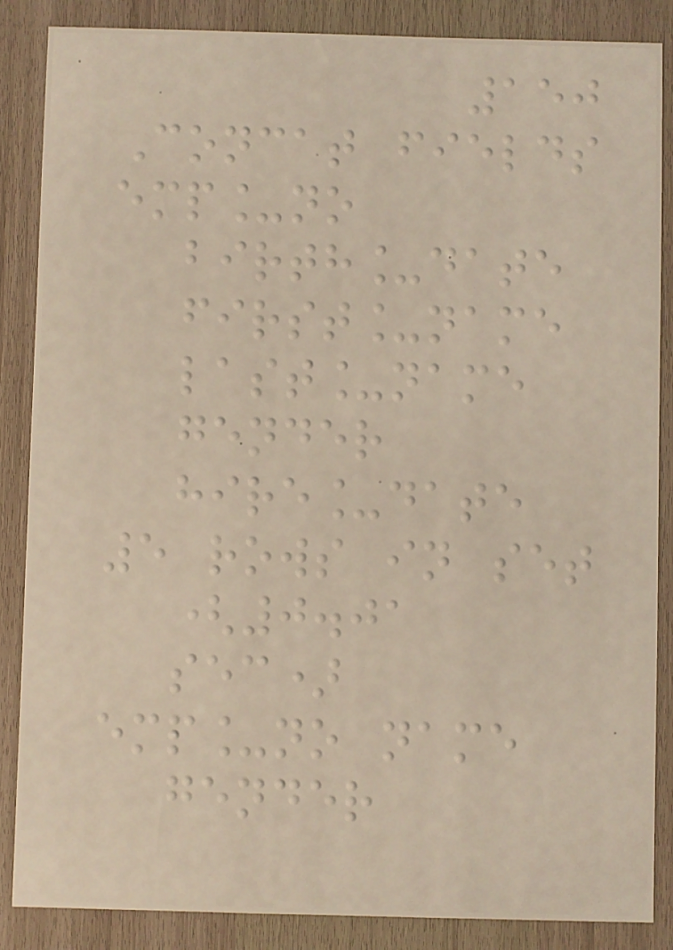150
Concat fields
emp_no
birth_date
first_name
last_name
gender
hire_date
5 rows in set
(0.01
sec)
emp_no name
gender
